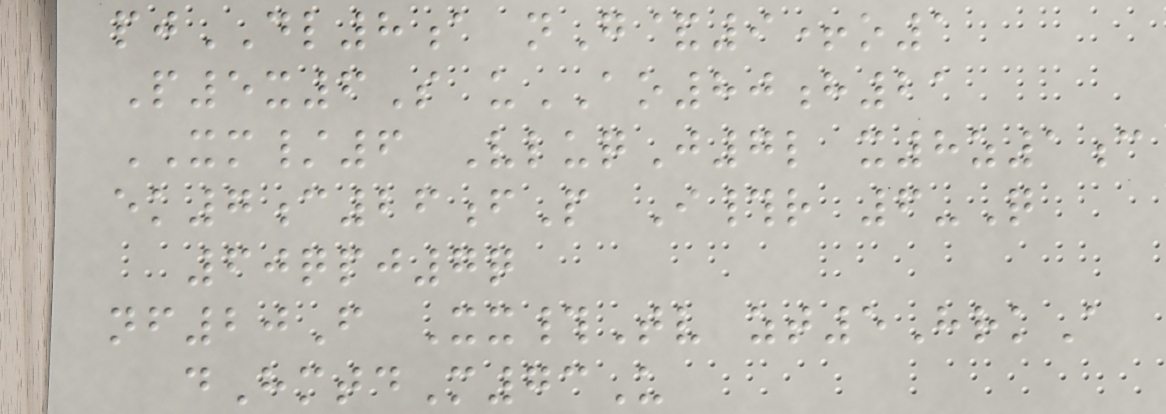pjDL8a nG&9+o1
P5x6S uAO80h21
XM/6 VluqJ7l x8z1c
ek7c26fP I#r 6-Q
60qpj7q
nf20F Xx#Tv zt5HrkA
dHmtdM73U
